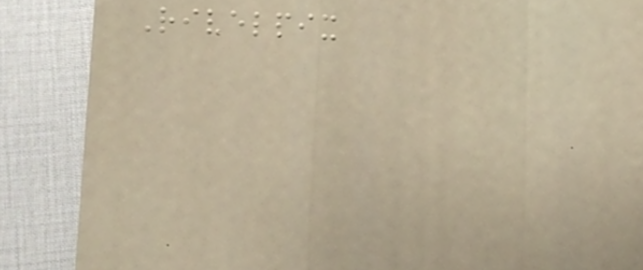Rivelpix
